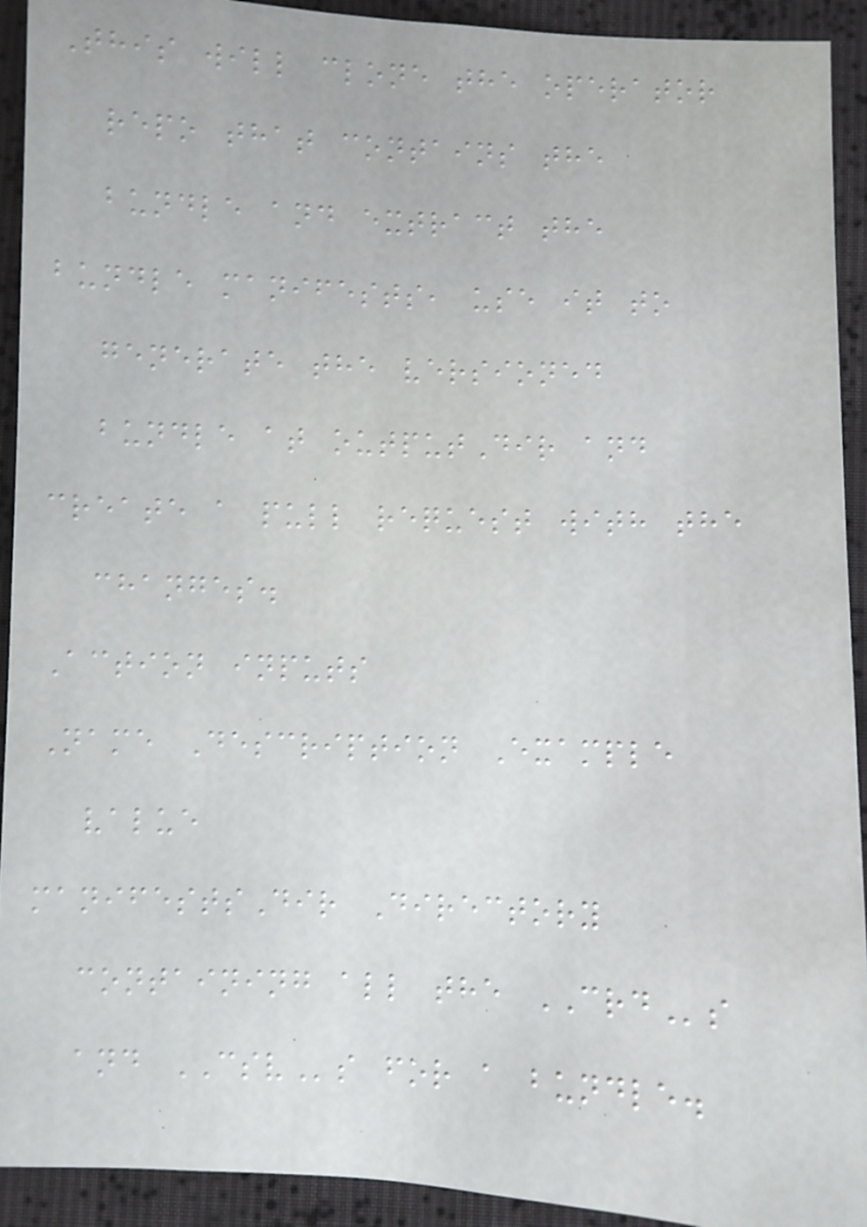This will clone the operator
repo that contains the
bundle and extract the
bundle manifests, use it to
generate the versioned
bundle at outputDir and
create a pull request with the
changes.
Action inputs
Name Description Example
value
manifestsDir Directory
containing all the CRDs
and CSVs for a bundle.
